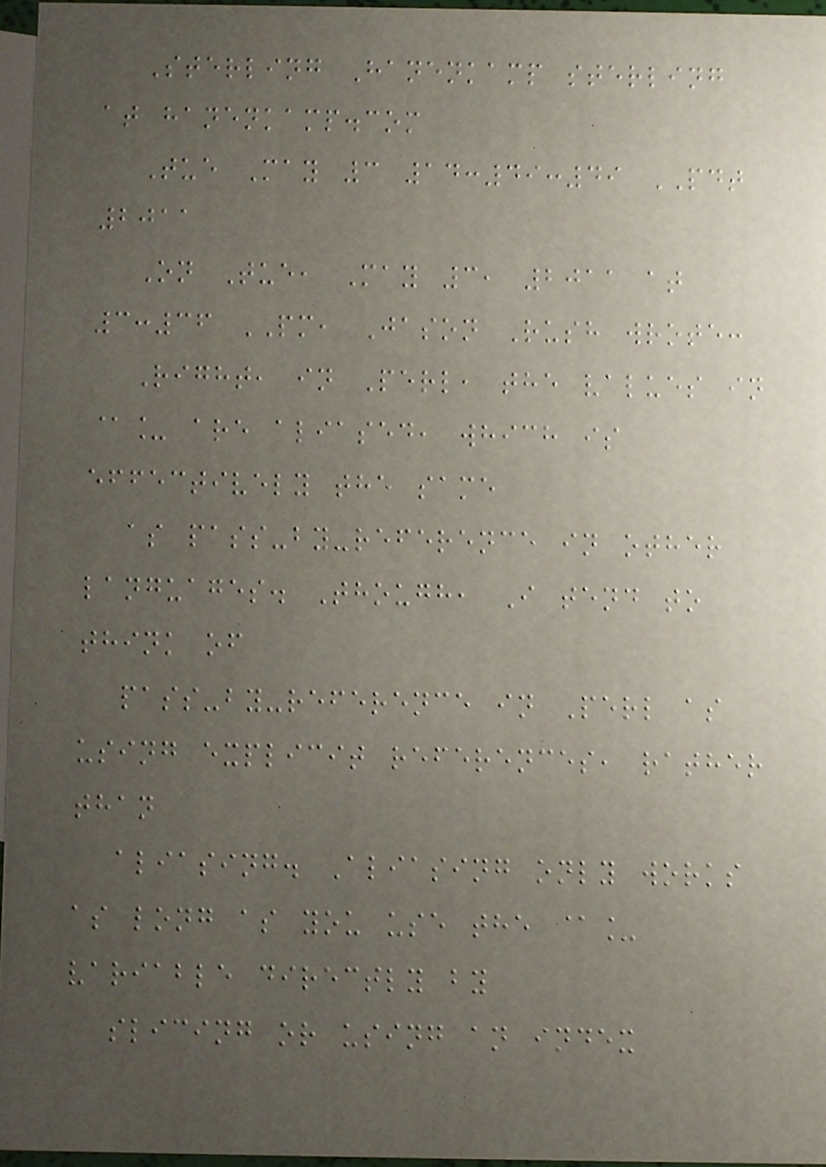Sterling Hanenkamp sterling
at hanenkamp.com
Tue May 3 14:49:49 PDT
2011
On Tue, May 3, 2011 at
3:36 PM, Jason Rush wrote:
Right, in Perl, the values in
@_ are aliased, which is
effectively the same
as pass-by-reference in other
languages. Though, I tend to
think of
pass-by-reference in Perl as
using explicit references, rather
than
aliasing. Aliasing only works
as long as you use the @_
variable directly by
slicing or using an index
